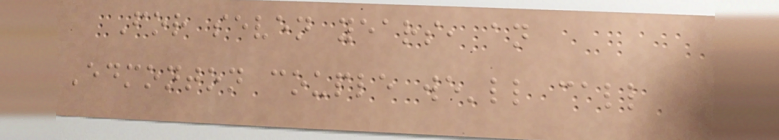For seven years, an
Edmonton couple we'll call
